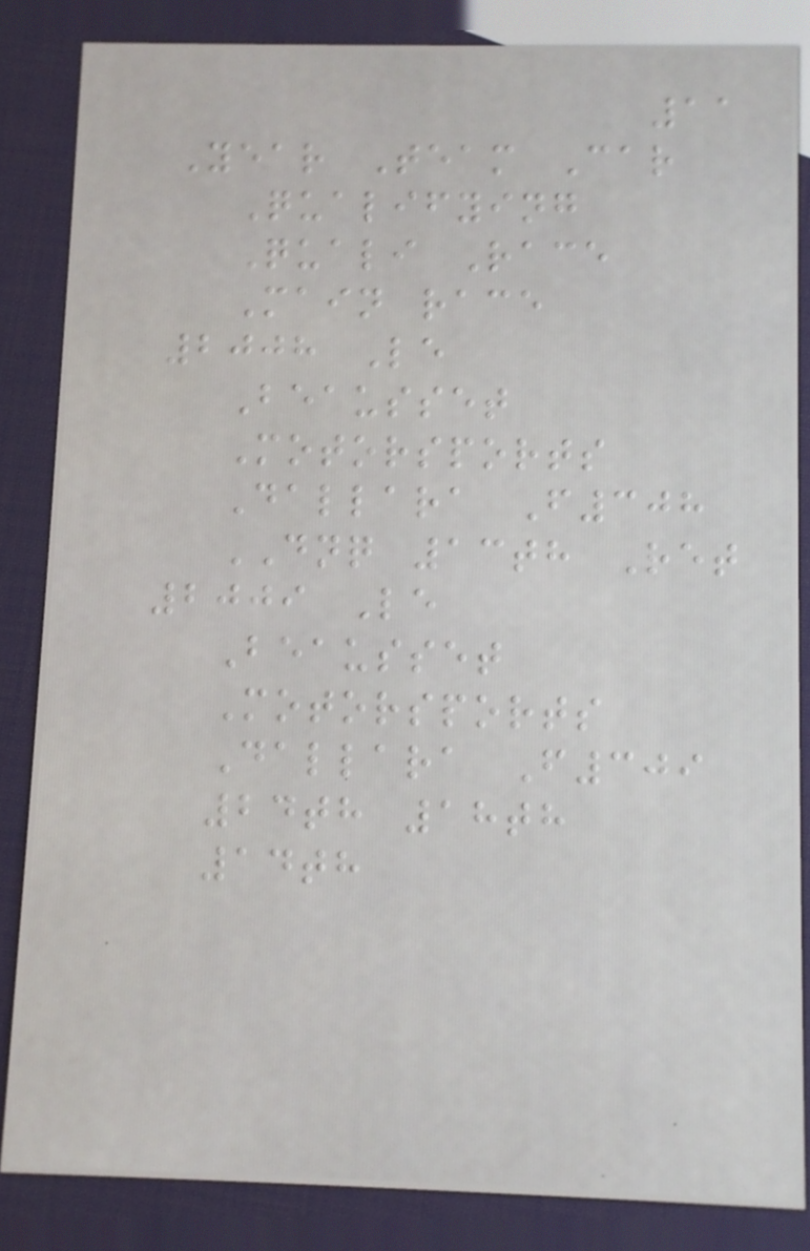11
Year Team Car
Qualifying
Quali Race
Main race
2008 Le
Beausset
Motorsports
Dallara F308
DNQ 13th Ret
2009 Le
Beausset
Motorsports
Dallara F309
24th 18th
14th
